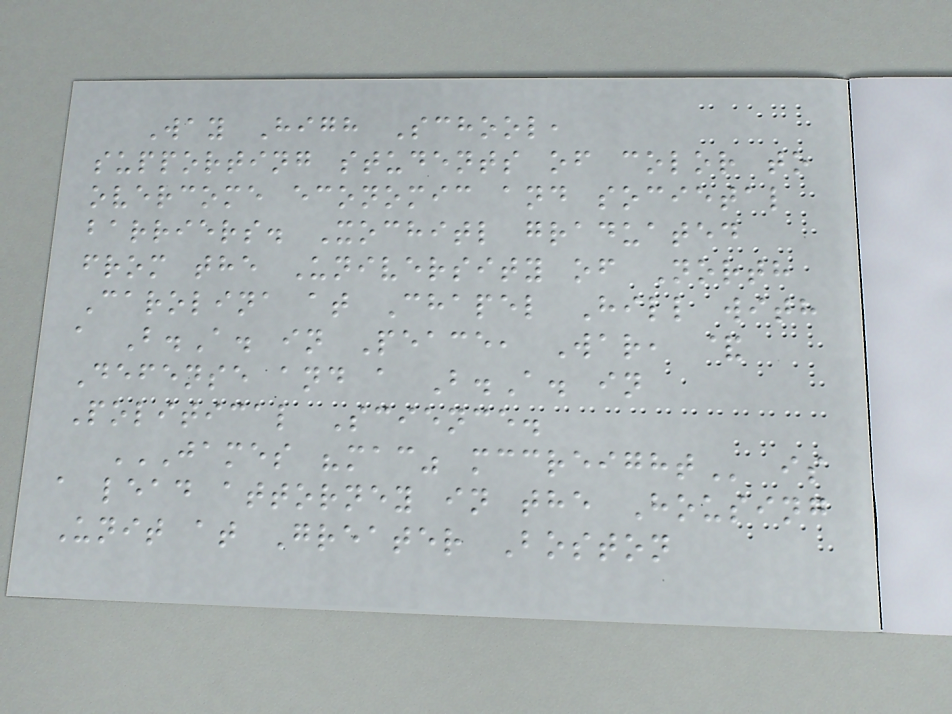Way High School,
supporting students of color to
overcome economic and societal
barriers. Xochitl graduated
from the University of North
Carolina at Chapel Hill with
a B.A. in Peace, War, &
Defense and a B.A. in
Political Science.
JAMES "MAC" MCCREIGHT is
a lead attorney in the Housing
Unit at Greater Boston
